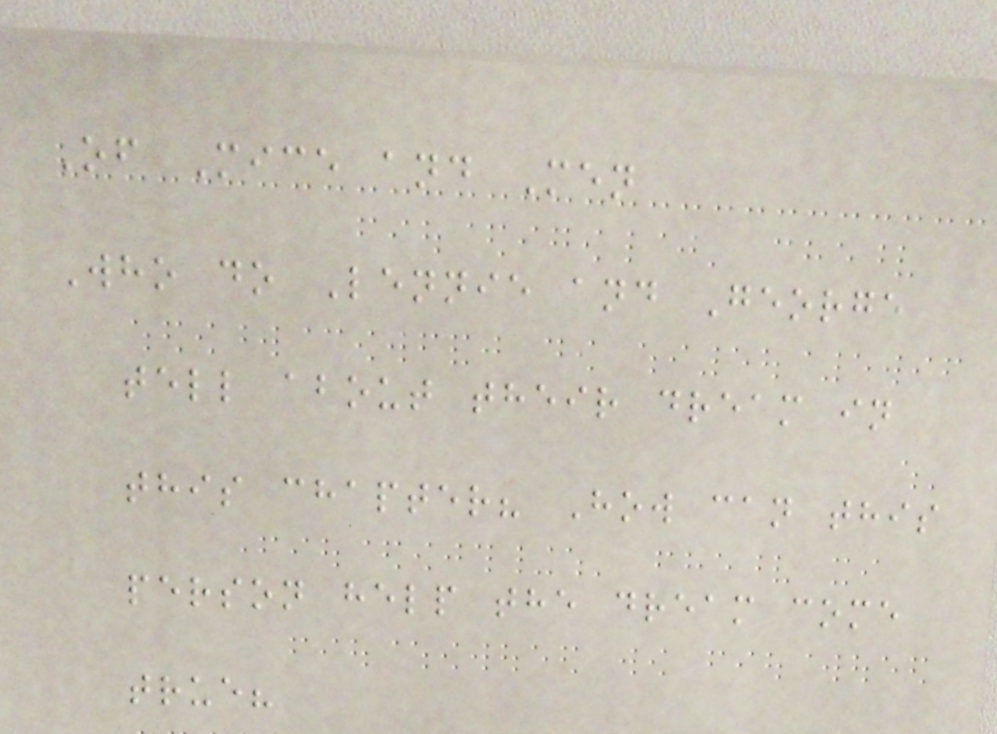Of Mice and Men
Who do Lennie and George
tell about their dream in
this chapter? How can this
person help the dream come
true?
